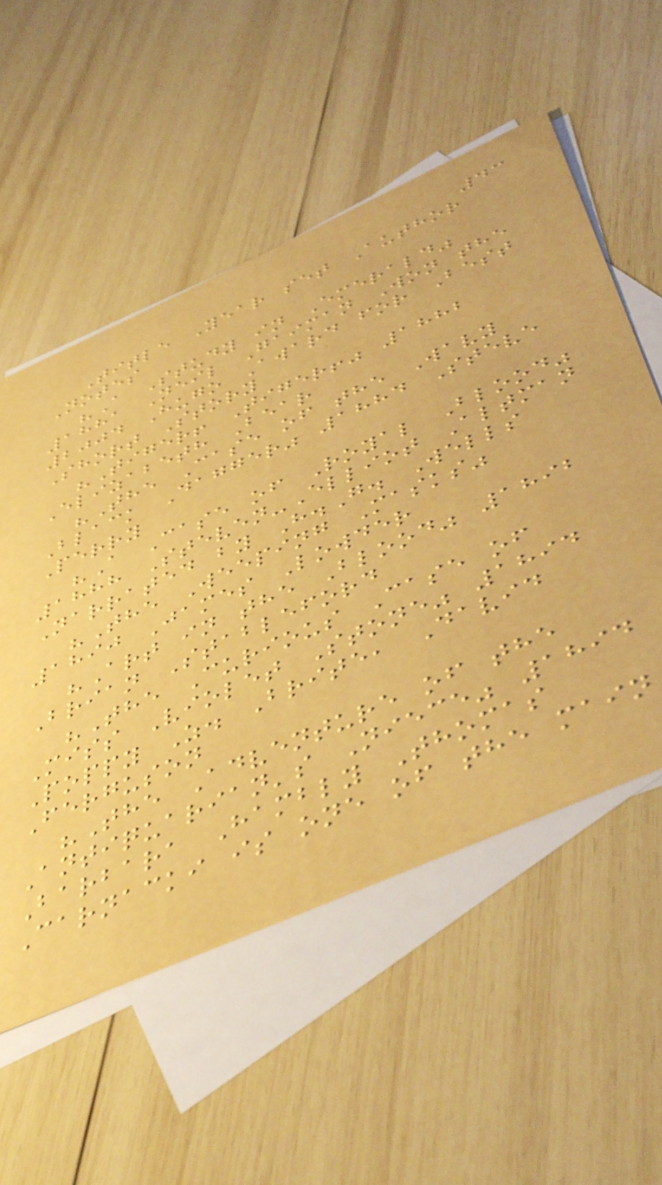43
Title Year set Author
Notes
"A Study in Emerald"
1881 Neil Gaiman Won the
2004 Hugo Award for Best
Short Story
"Tiger! Tiger!" 1882
Elizabeth Bear
"The Case of the Wavy
Black Dagger" 1884 Steve
Perry
"A Case of Royal Blood"
1888 Steven-Elliot Altman
Narrated by H.G. Wells
"The Weeping Masks"
1890 James Lowder
"Art in the Blood" 1892
Brian Stableford
"The Curious Case of
Miss Violet Stone" 1894
Poppy Z. Brite, David
Ferguson
"The Adventure of the
Antiquarian's Niece" 1894
Barbara Hambly Thomas
Carnacki is one of the main
